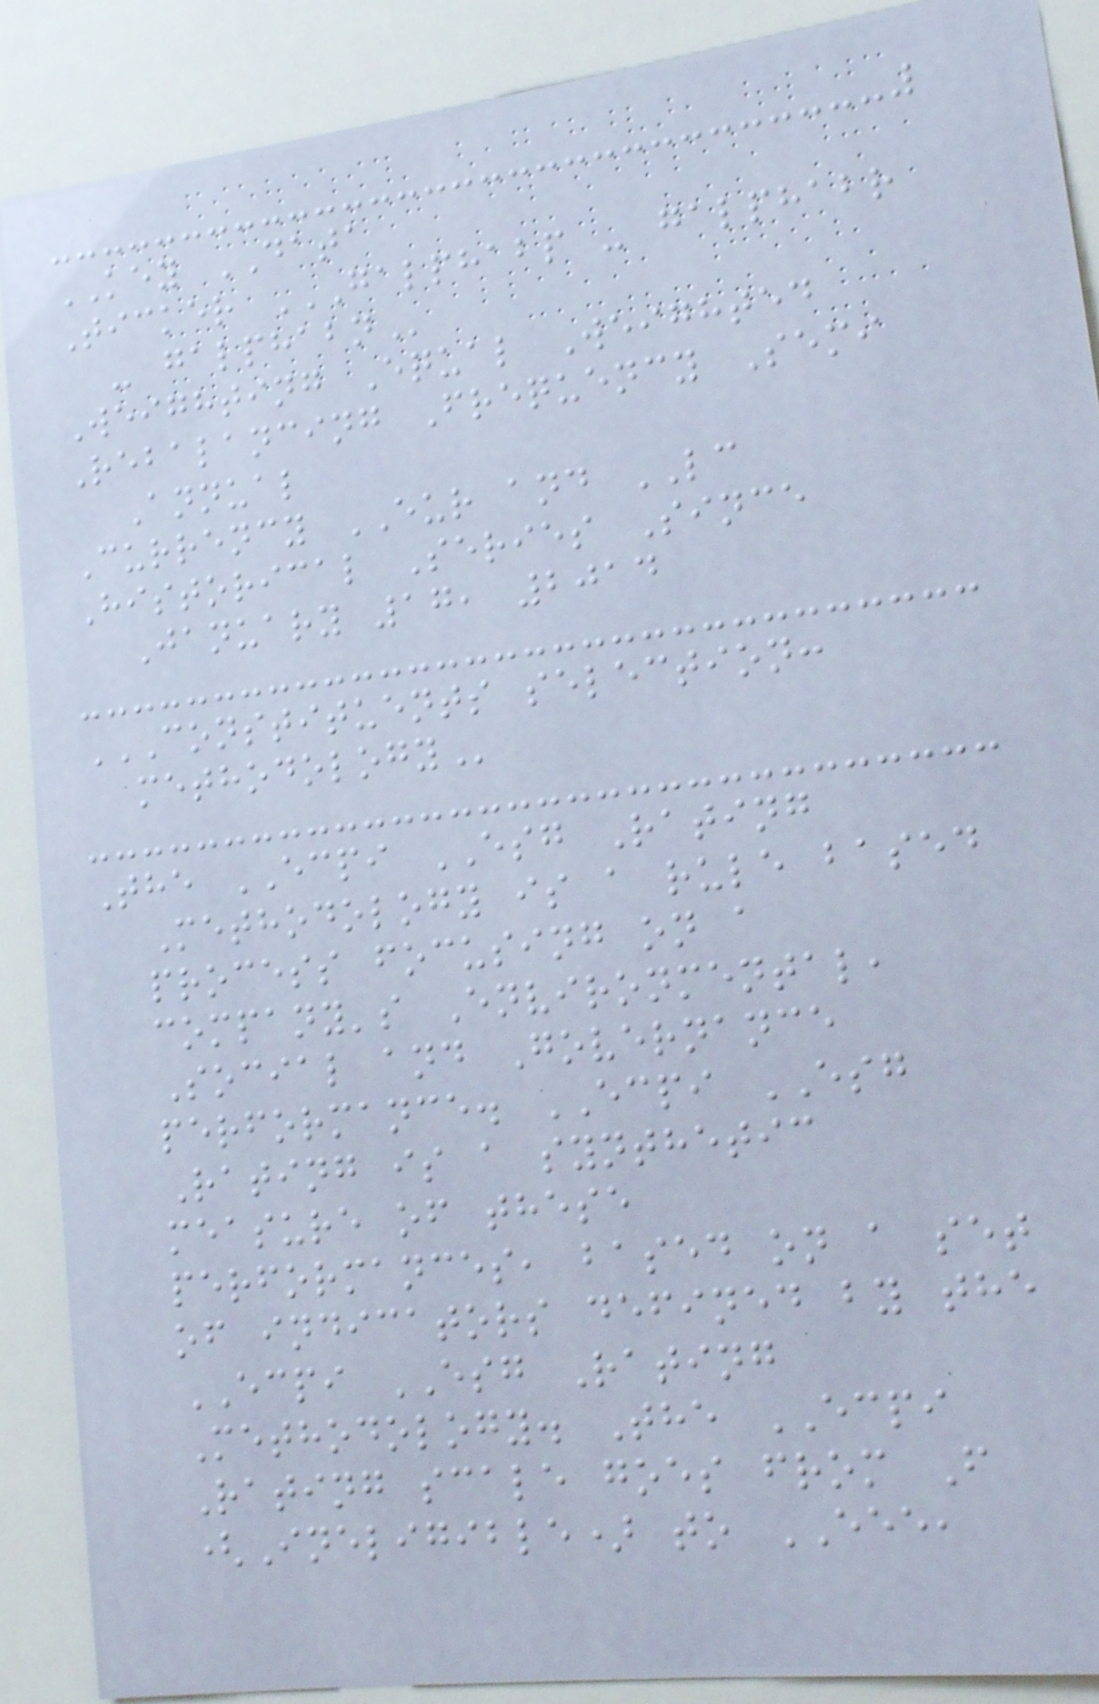KEY DATA
Ticker GALPHABP - GALPHABR
- GALPHABN
Weighting Equal Weighted
Rebalancing Frequency Semi
Annual
Currency EUR and LC
Historical Series Since
January 17, 2014
CONSTITUENTS SELECTION:
METHODOLOGY
The ECPI ESG Rating
Methodology is a rule based
process focusing on a
company's Environmental,
Social and Governance
performance. ECPI ESG
Rating is a synthetic
measure of these
performances, based on a set
of indicators defined by the
ECPI ESG Rating
Methodology. The ECPI
Rating scale goes from F
(Ineligible) to EEE,
